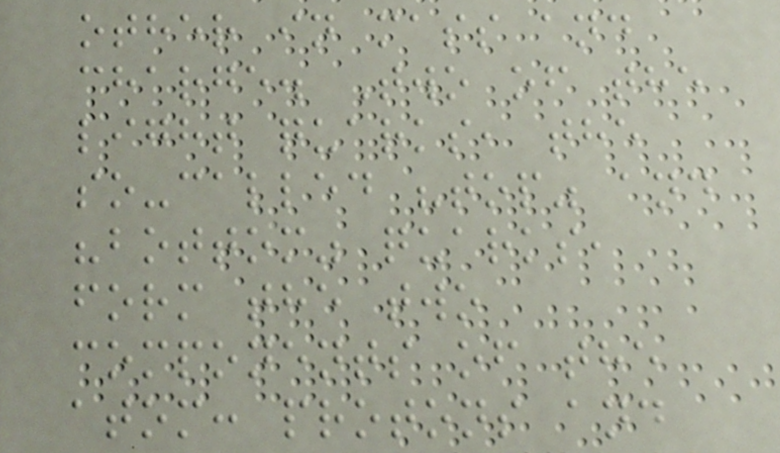other in mass and
charge. Two of the
light quarks, the
so-called "top" and
"bottom" quarks,
form the two
components of the
atom: protons and
